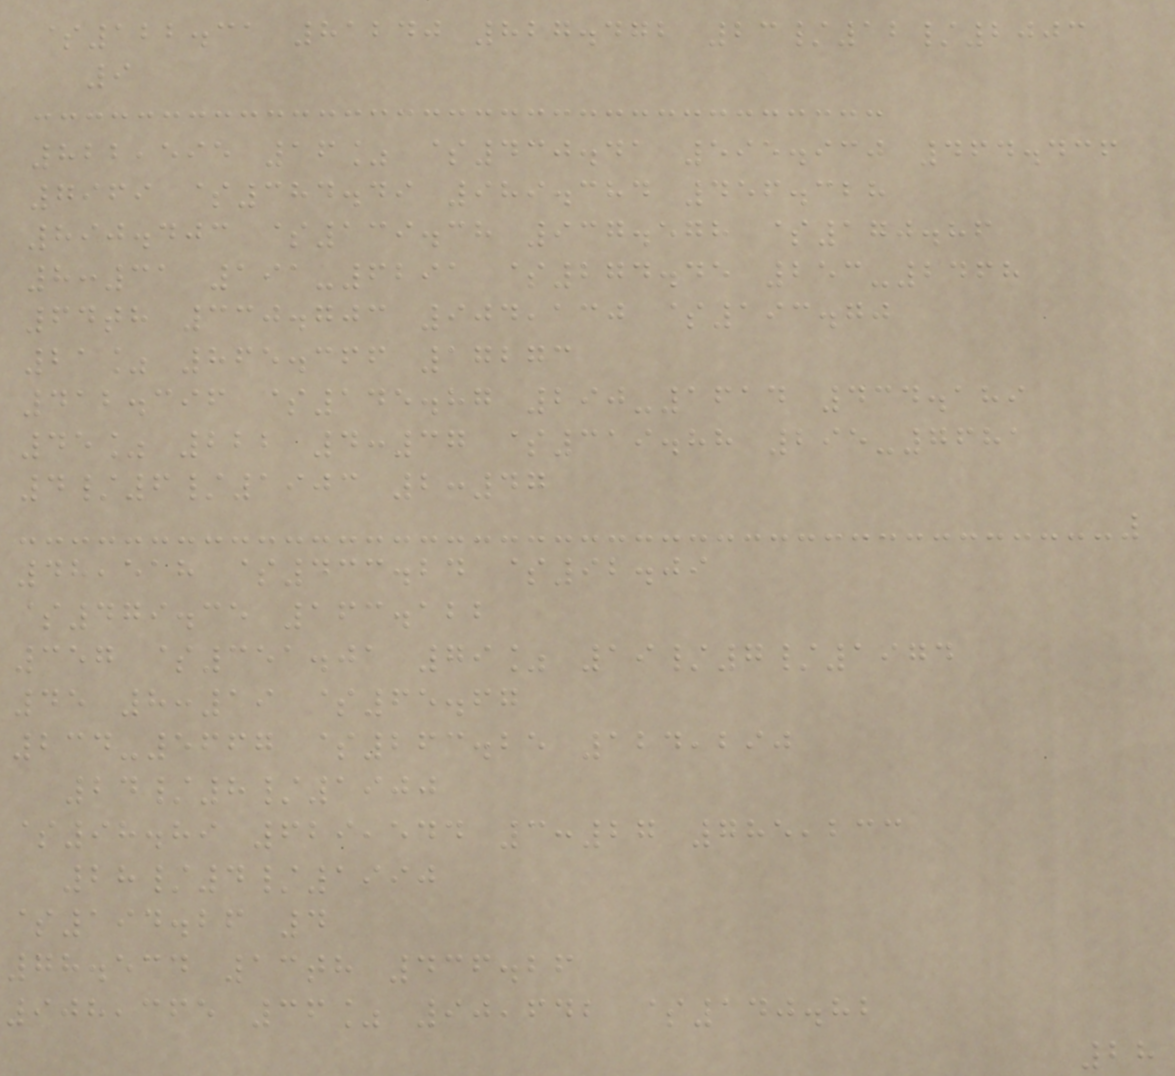$122.31 81240 827.472 23/12/2003
9
822,595 16% $430.41 595.930 464.436
7969 $384.49 989.384 456.328
890.403 $139.38 937.578 $170.86
8:31 191-6291 $274.45 253-2468
64th 330.703 904,130 $193.70
21% 865.366 17273
412.396 $145.87 290-1614 434.189
45% 222 4:37 $319.88 295-7681
4/6/1903 2:47
48,518 $433.24 $92.09
$479.35 163.122
357 $351.01 79% 19/7/1974
45 8:19 $65.67
234-5667 $263.25 124,290
24/8/1900
$98.89 629,544 3:27 785,233
28/4/1990
$194.26 4
78.534 13th 436.26
908,365 36% 90,642 $140.82
28
